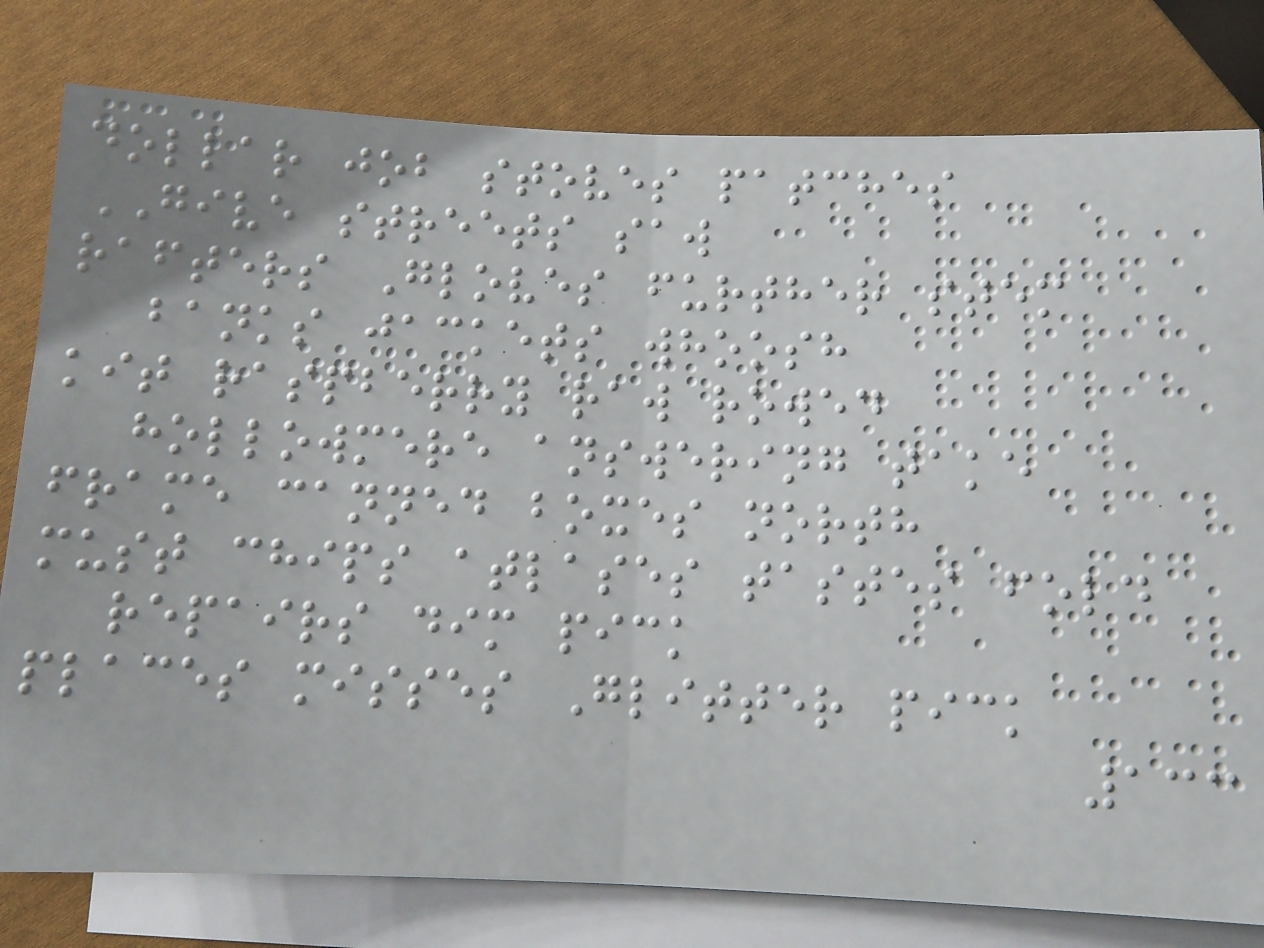dollar job stoves patches
GIVE streets saw
rafters Gloves further stem
banks jackets whoosh
kit raspberry raw rowed
hollowmere answering take
frame canned boxes north
must chips atlases tastes fold
repairs dim pick
places misses Glitter pick
133
